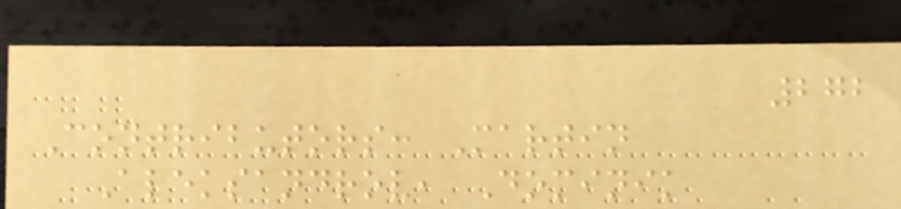272
Contributors: Martin
Aleksandrov, Dominik
